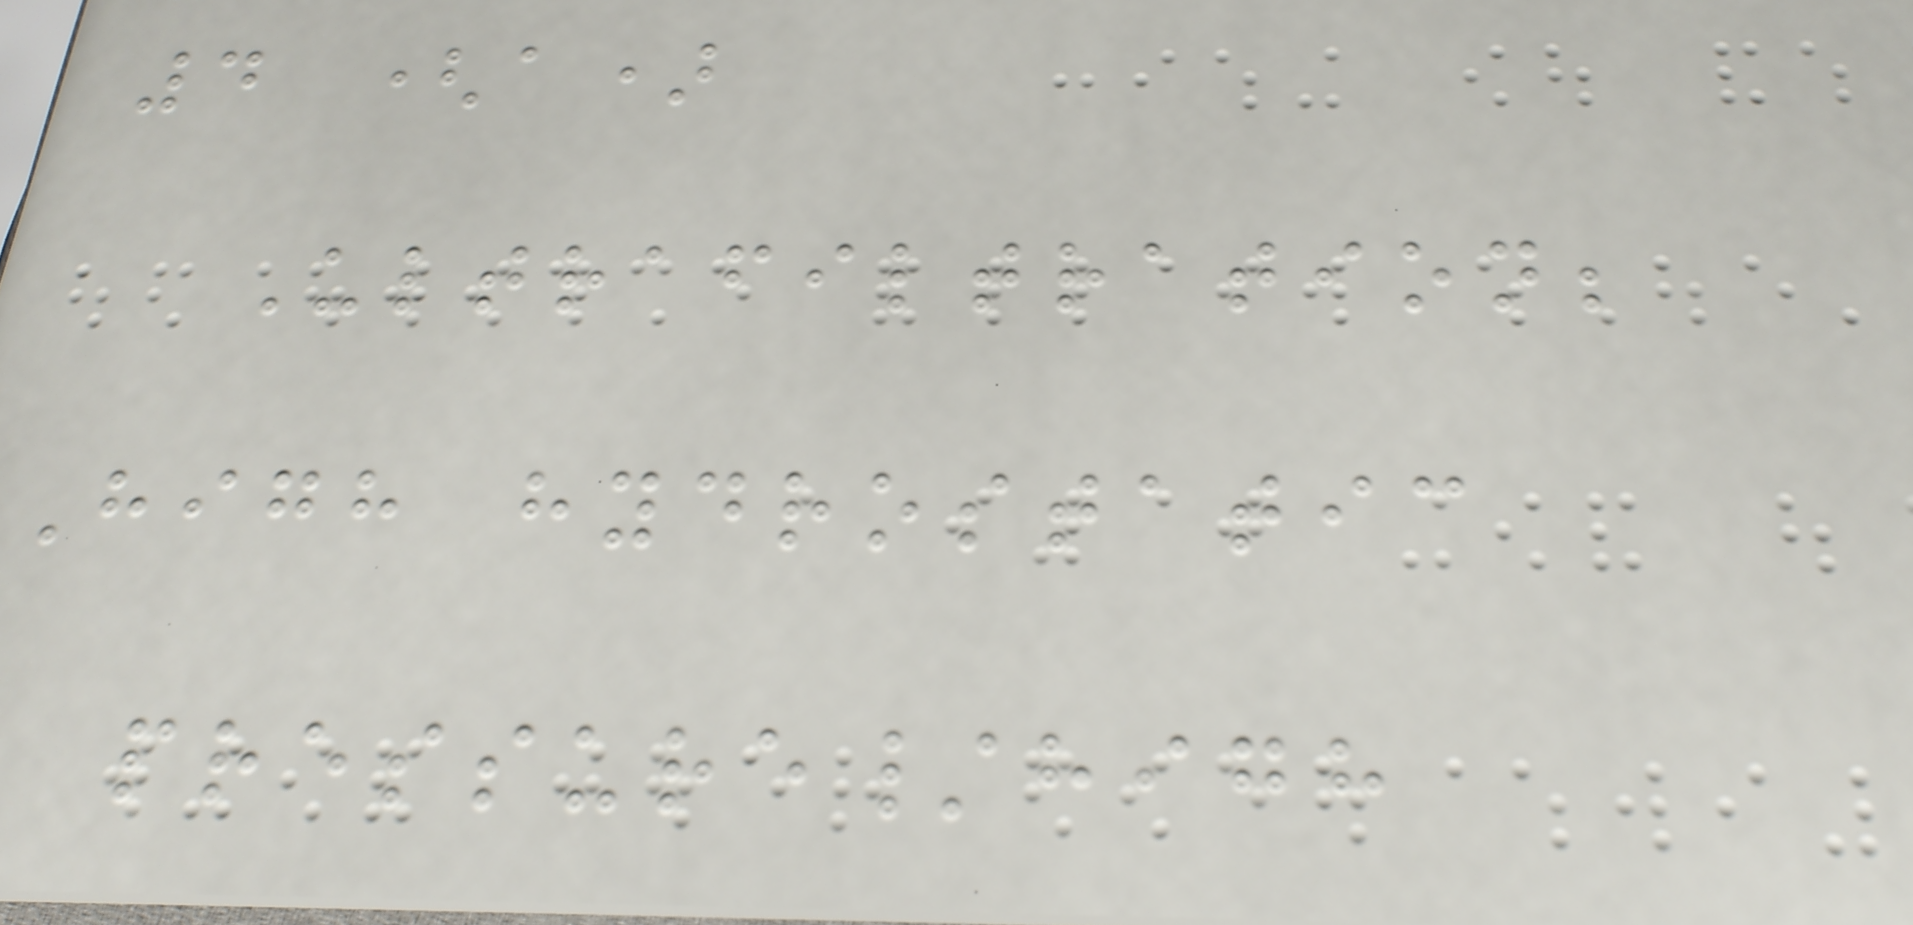4 (a)
Ultrafiltration;
High hydrostatic
pressure/high
